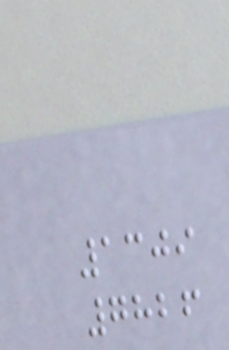1309
7826
